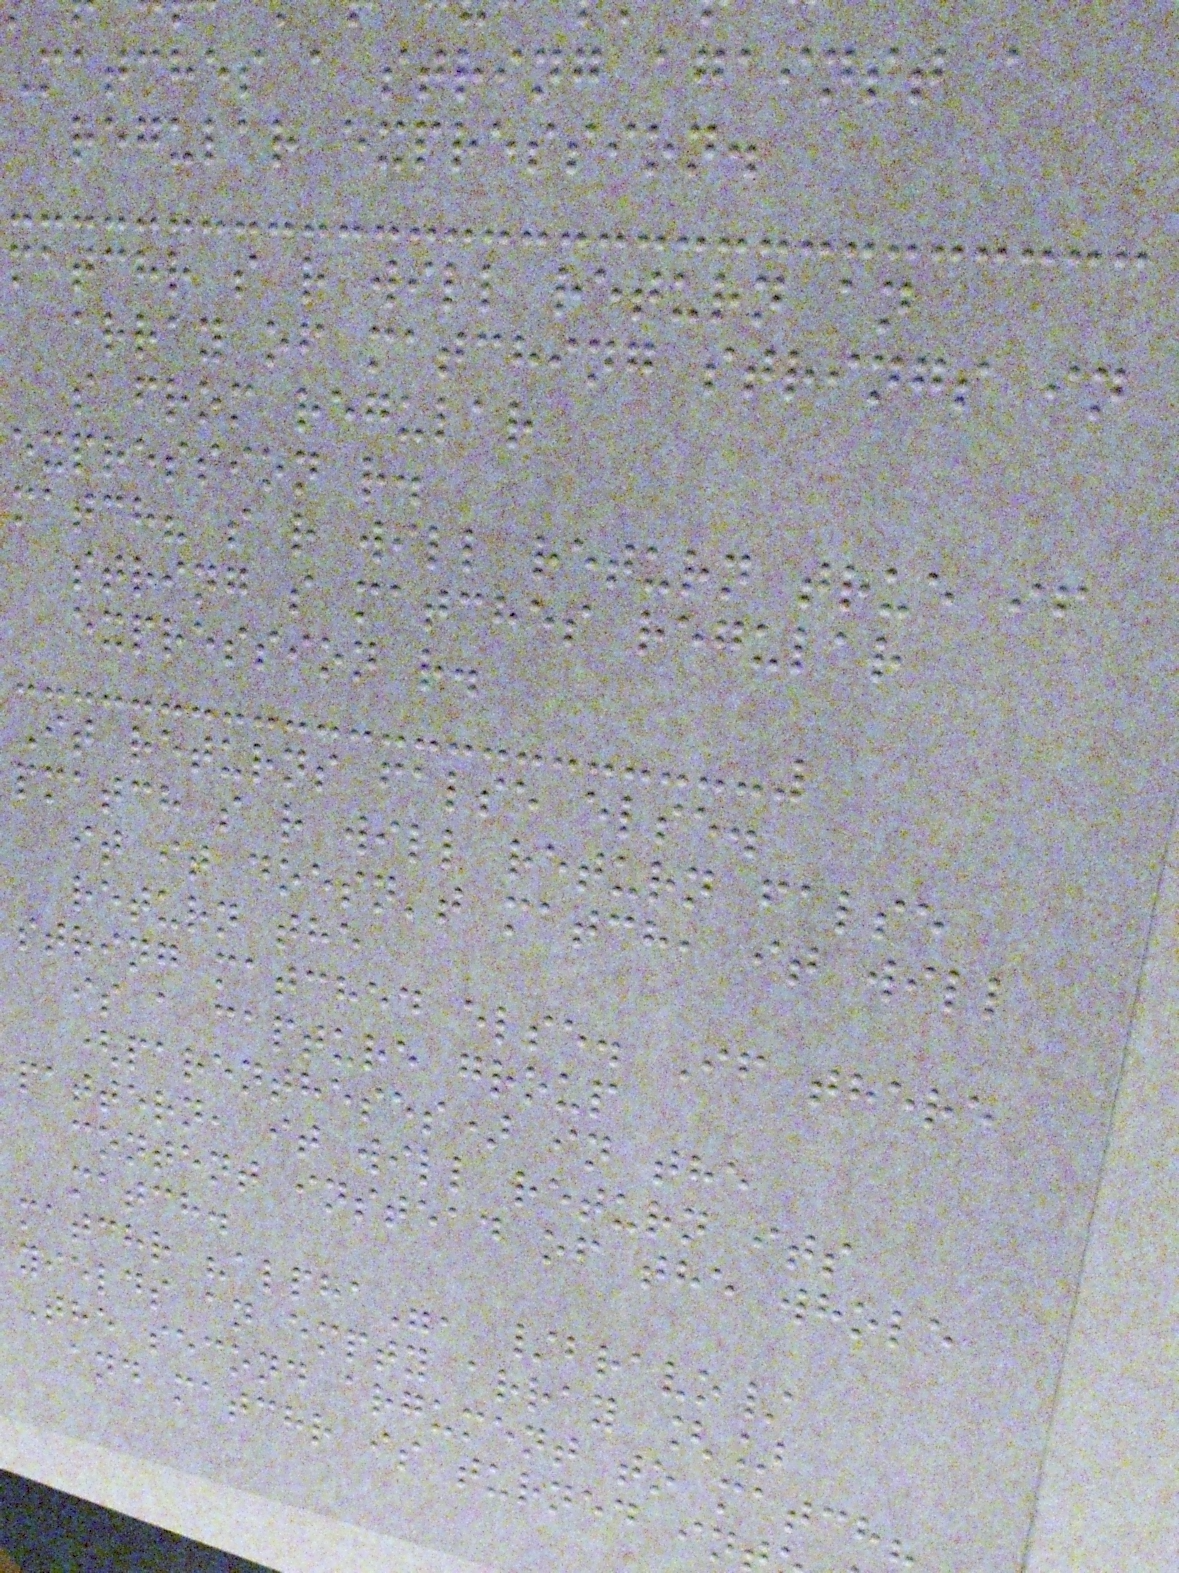Matches a string against a
regular expression.
matchr s r will return an
array of matching strings in
s from regular
expression r.
match? s r will return true if
string s matches regular
expression r.
It returns false else.
pmatch s r will return false
it it doesn't match, it will
return the
string matched else. If there
is a capture group
(parentheses) in the
pattern, it will return its
content instead of the whole
match.
matchr "alpha", /bravo/
yields an empty array []
The second argument to match?
and matchr is turned in
